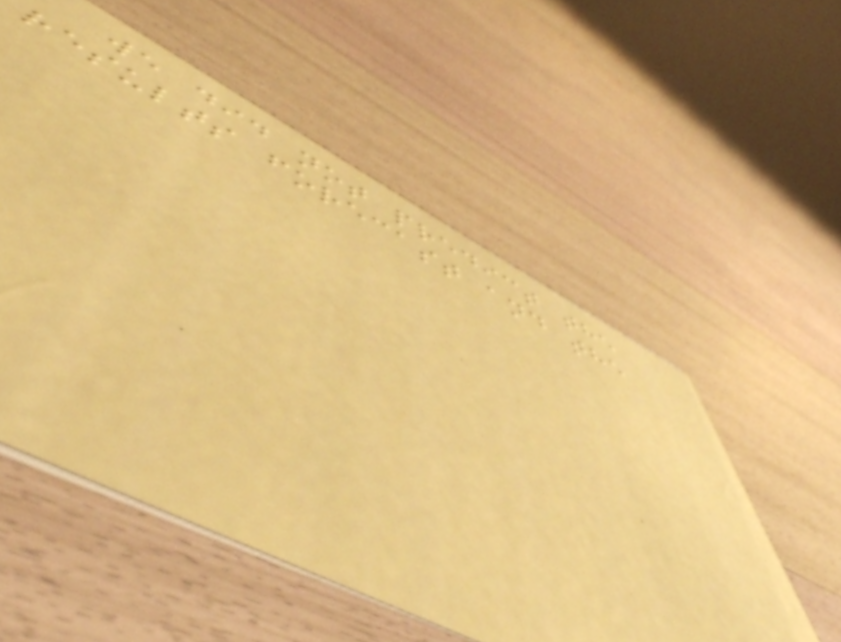we did not predict the
results forecast and the
